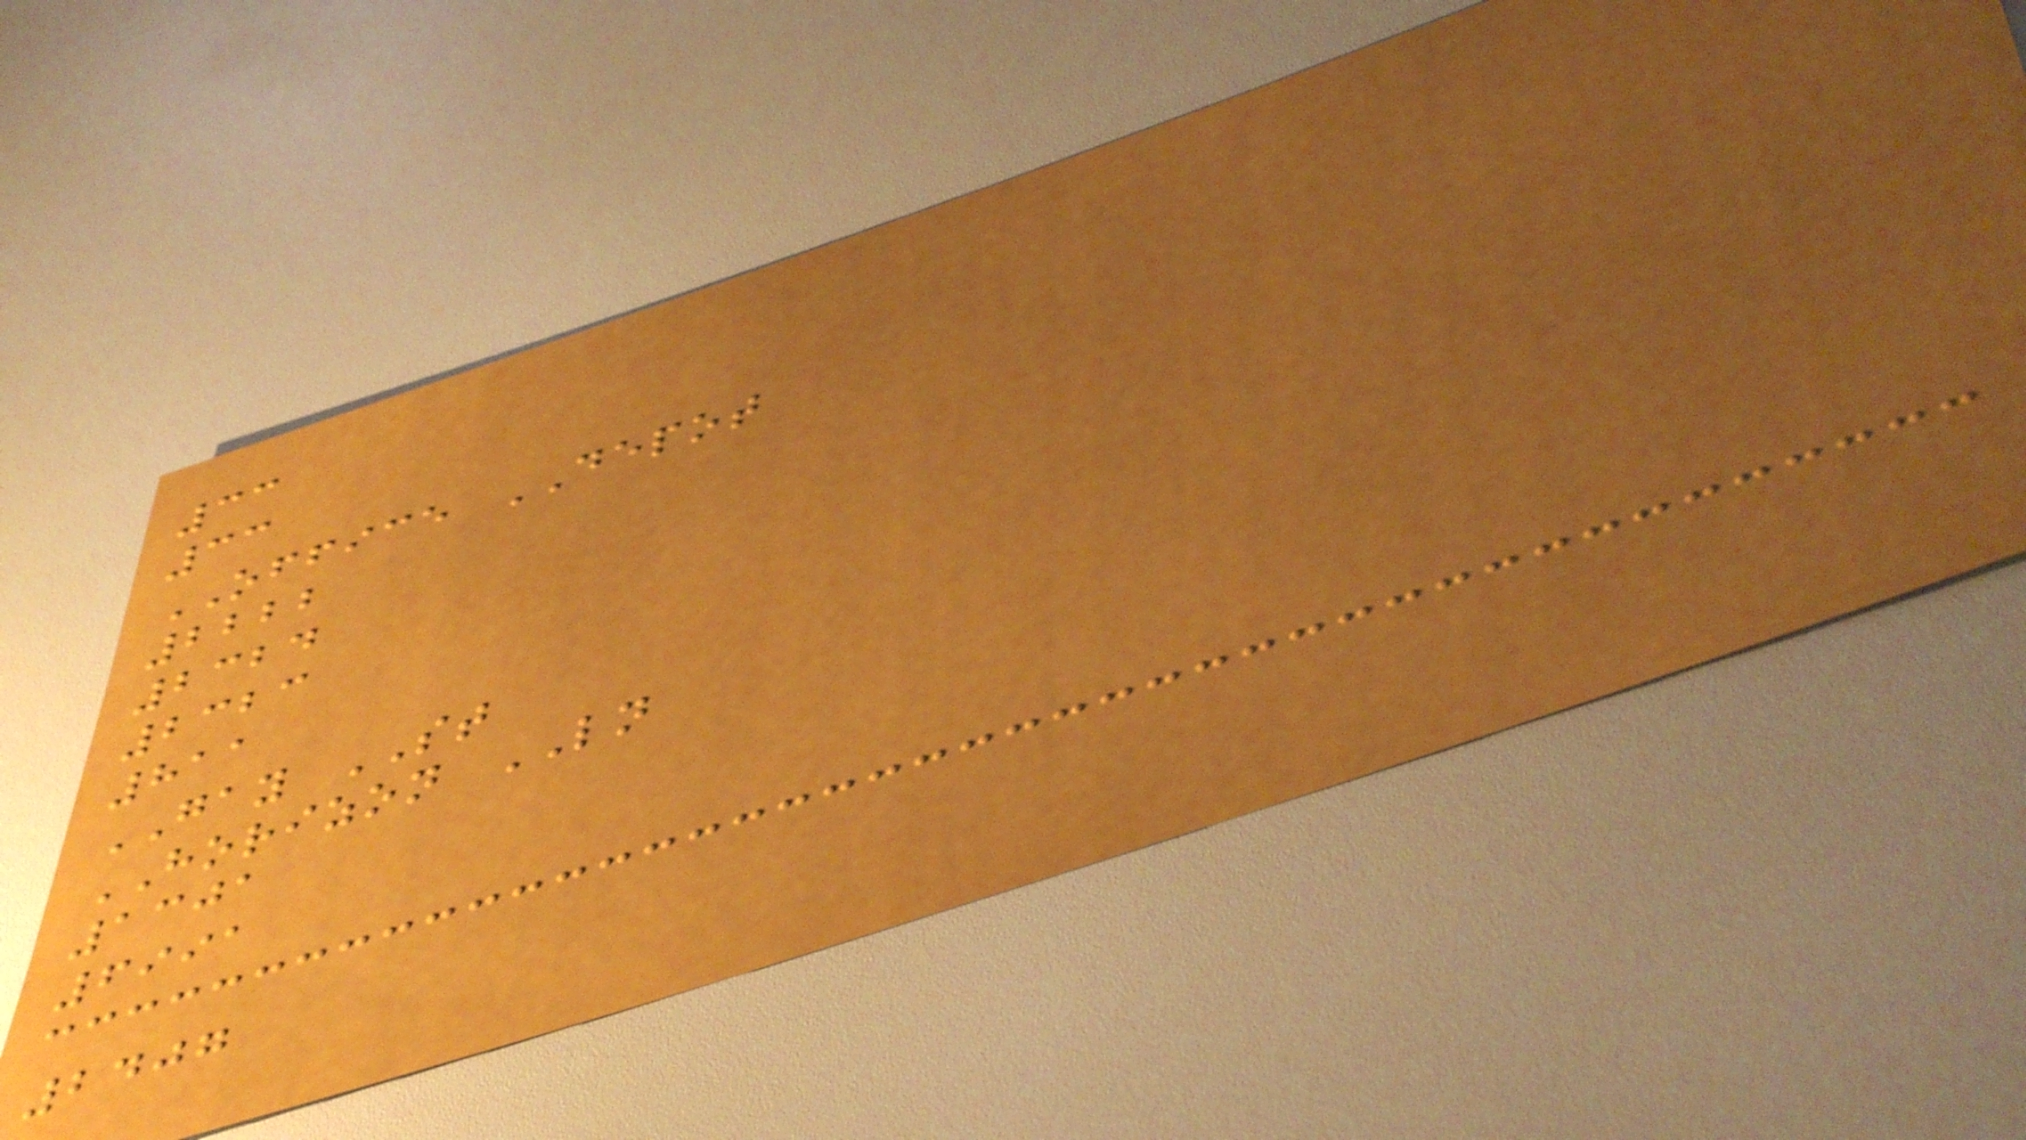33
33
OFFICE DEPOT
2222
2324
2323
811
GAY ST
HORIZON LN
1301
6991
2407
